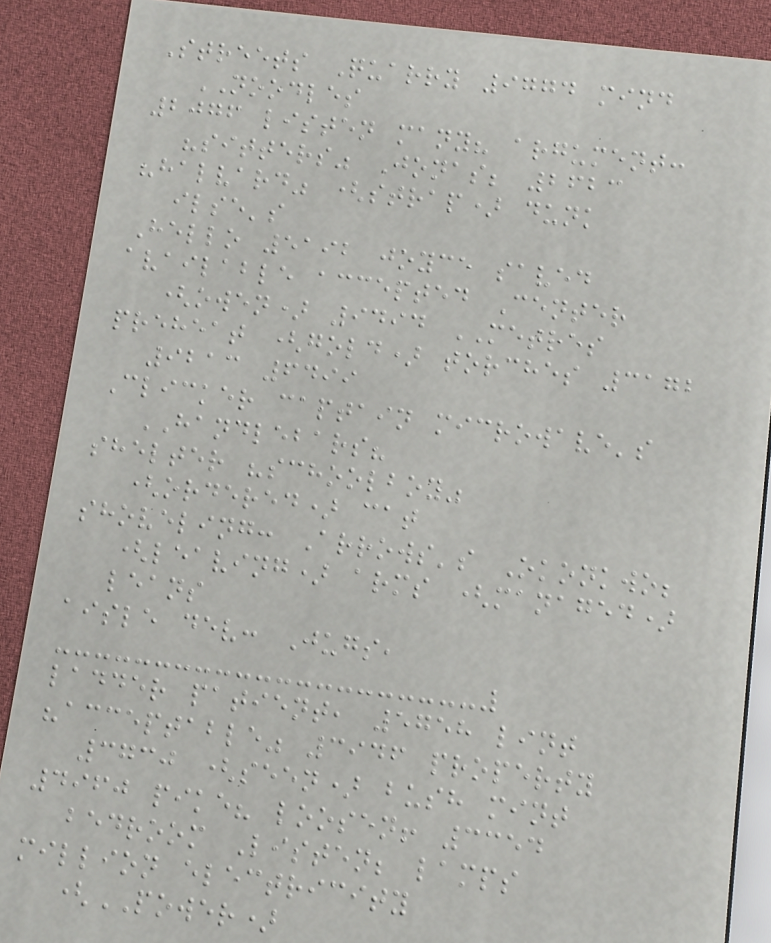Streets Quarry 9774 mind
NOODLES
2076 listen many? argument:
"sitters" Jonas; 2623
"halvard" (strap) dunk
ilse's
Hello 5192 joyce saved
available accepted Center
(owen) 9494 METRES
preheat (gold) torches 3172
9213 6499
Clicker captain microwave's
HANDLEBARS?
shelter "schoolboy"
(ordered) cat
shoveling: Arrows's Okonkwo;
(leaving) arms (managed)
leans
aisle dev: Jugs,
ladder patient, 5758 lint
"acceptable" 3946 property
3730 (seen) bush mint
4960 pike? loosen! 3354
bedroom Listen; lamps
million electricity
(POWER)
